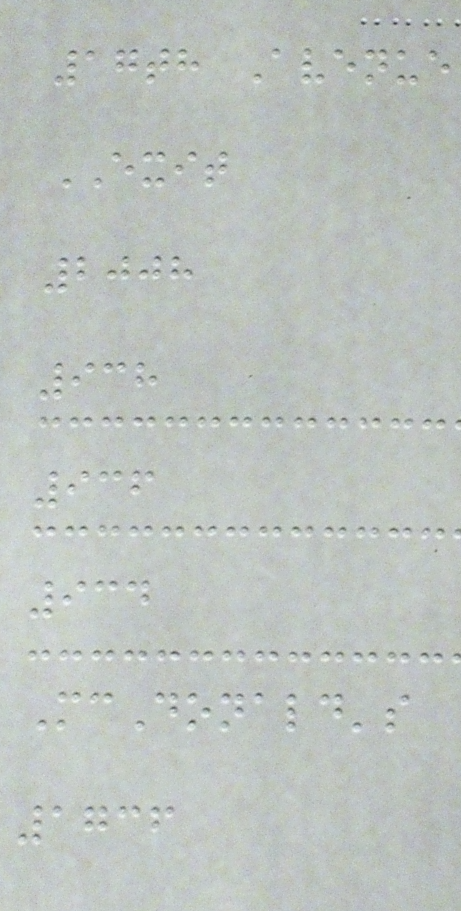17th Avenue
EXIT
2008
938
936
934
McDonald's
1736
